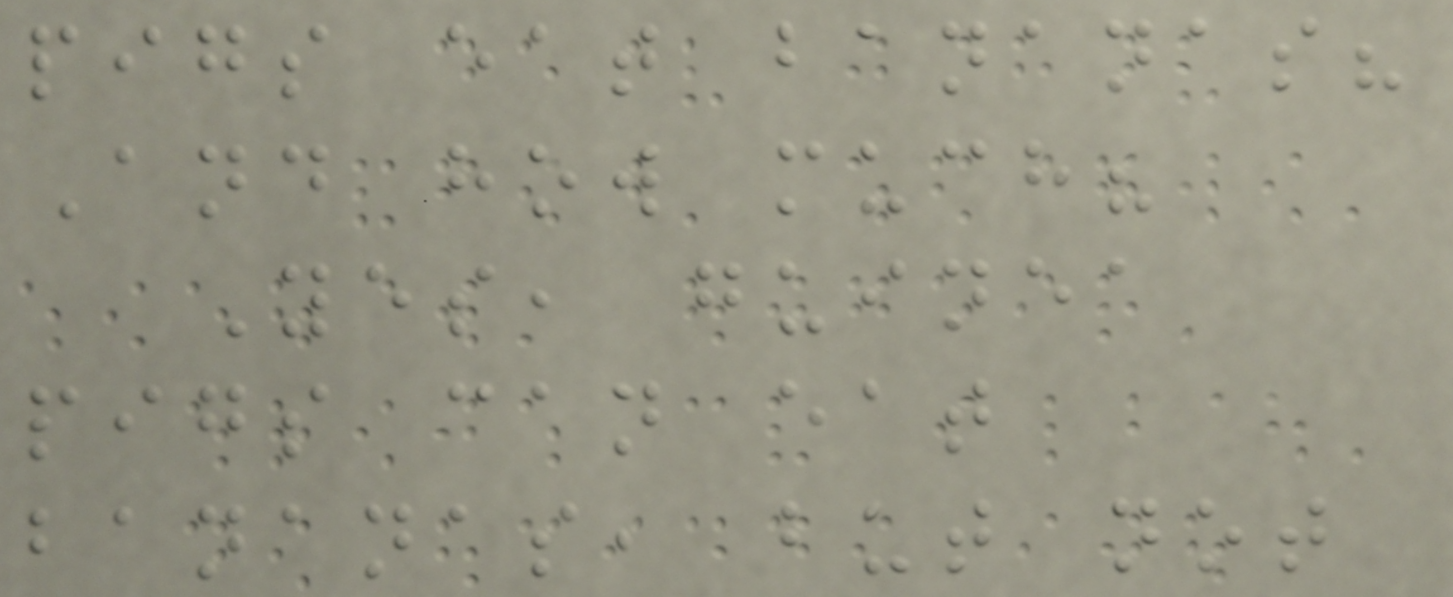pigs eat bananas?
And how much?
Yes, guinea
pigs can eat
bananas, but not
